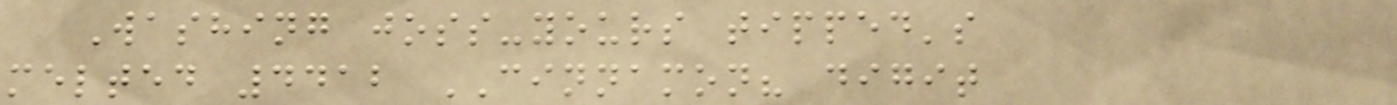Washing joss-yours tipped's
melted 4412 CINNAMON? digit
